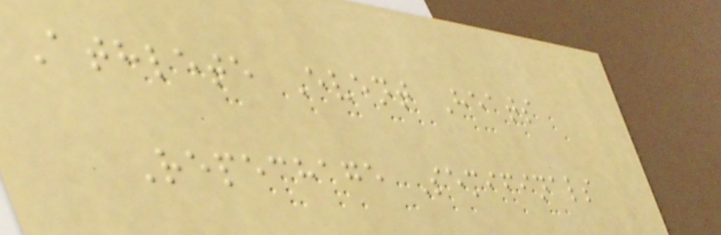Athlete Event Heats
Repechage Semifinals
